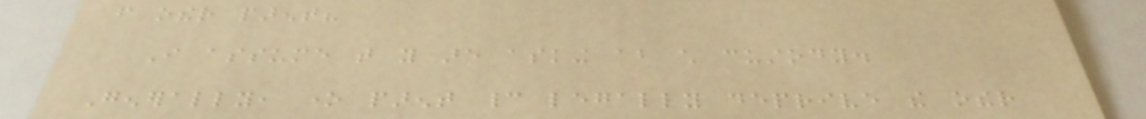from other parent?
I assume that you are asking about child custody.
Generally, one parent cannot legally deprive the other
